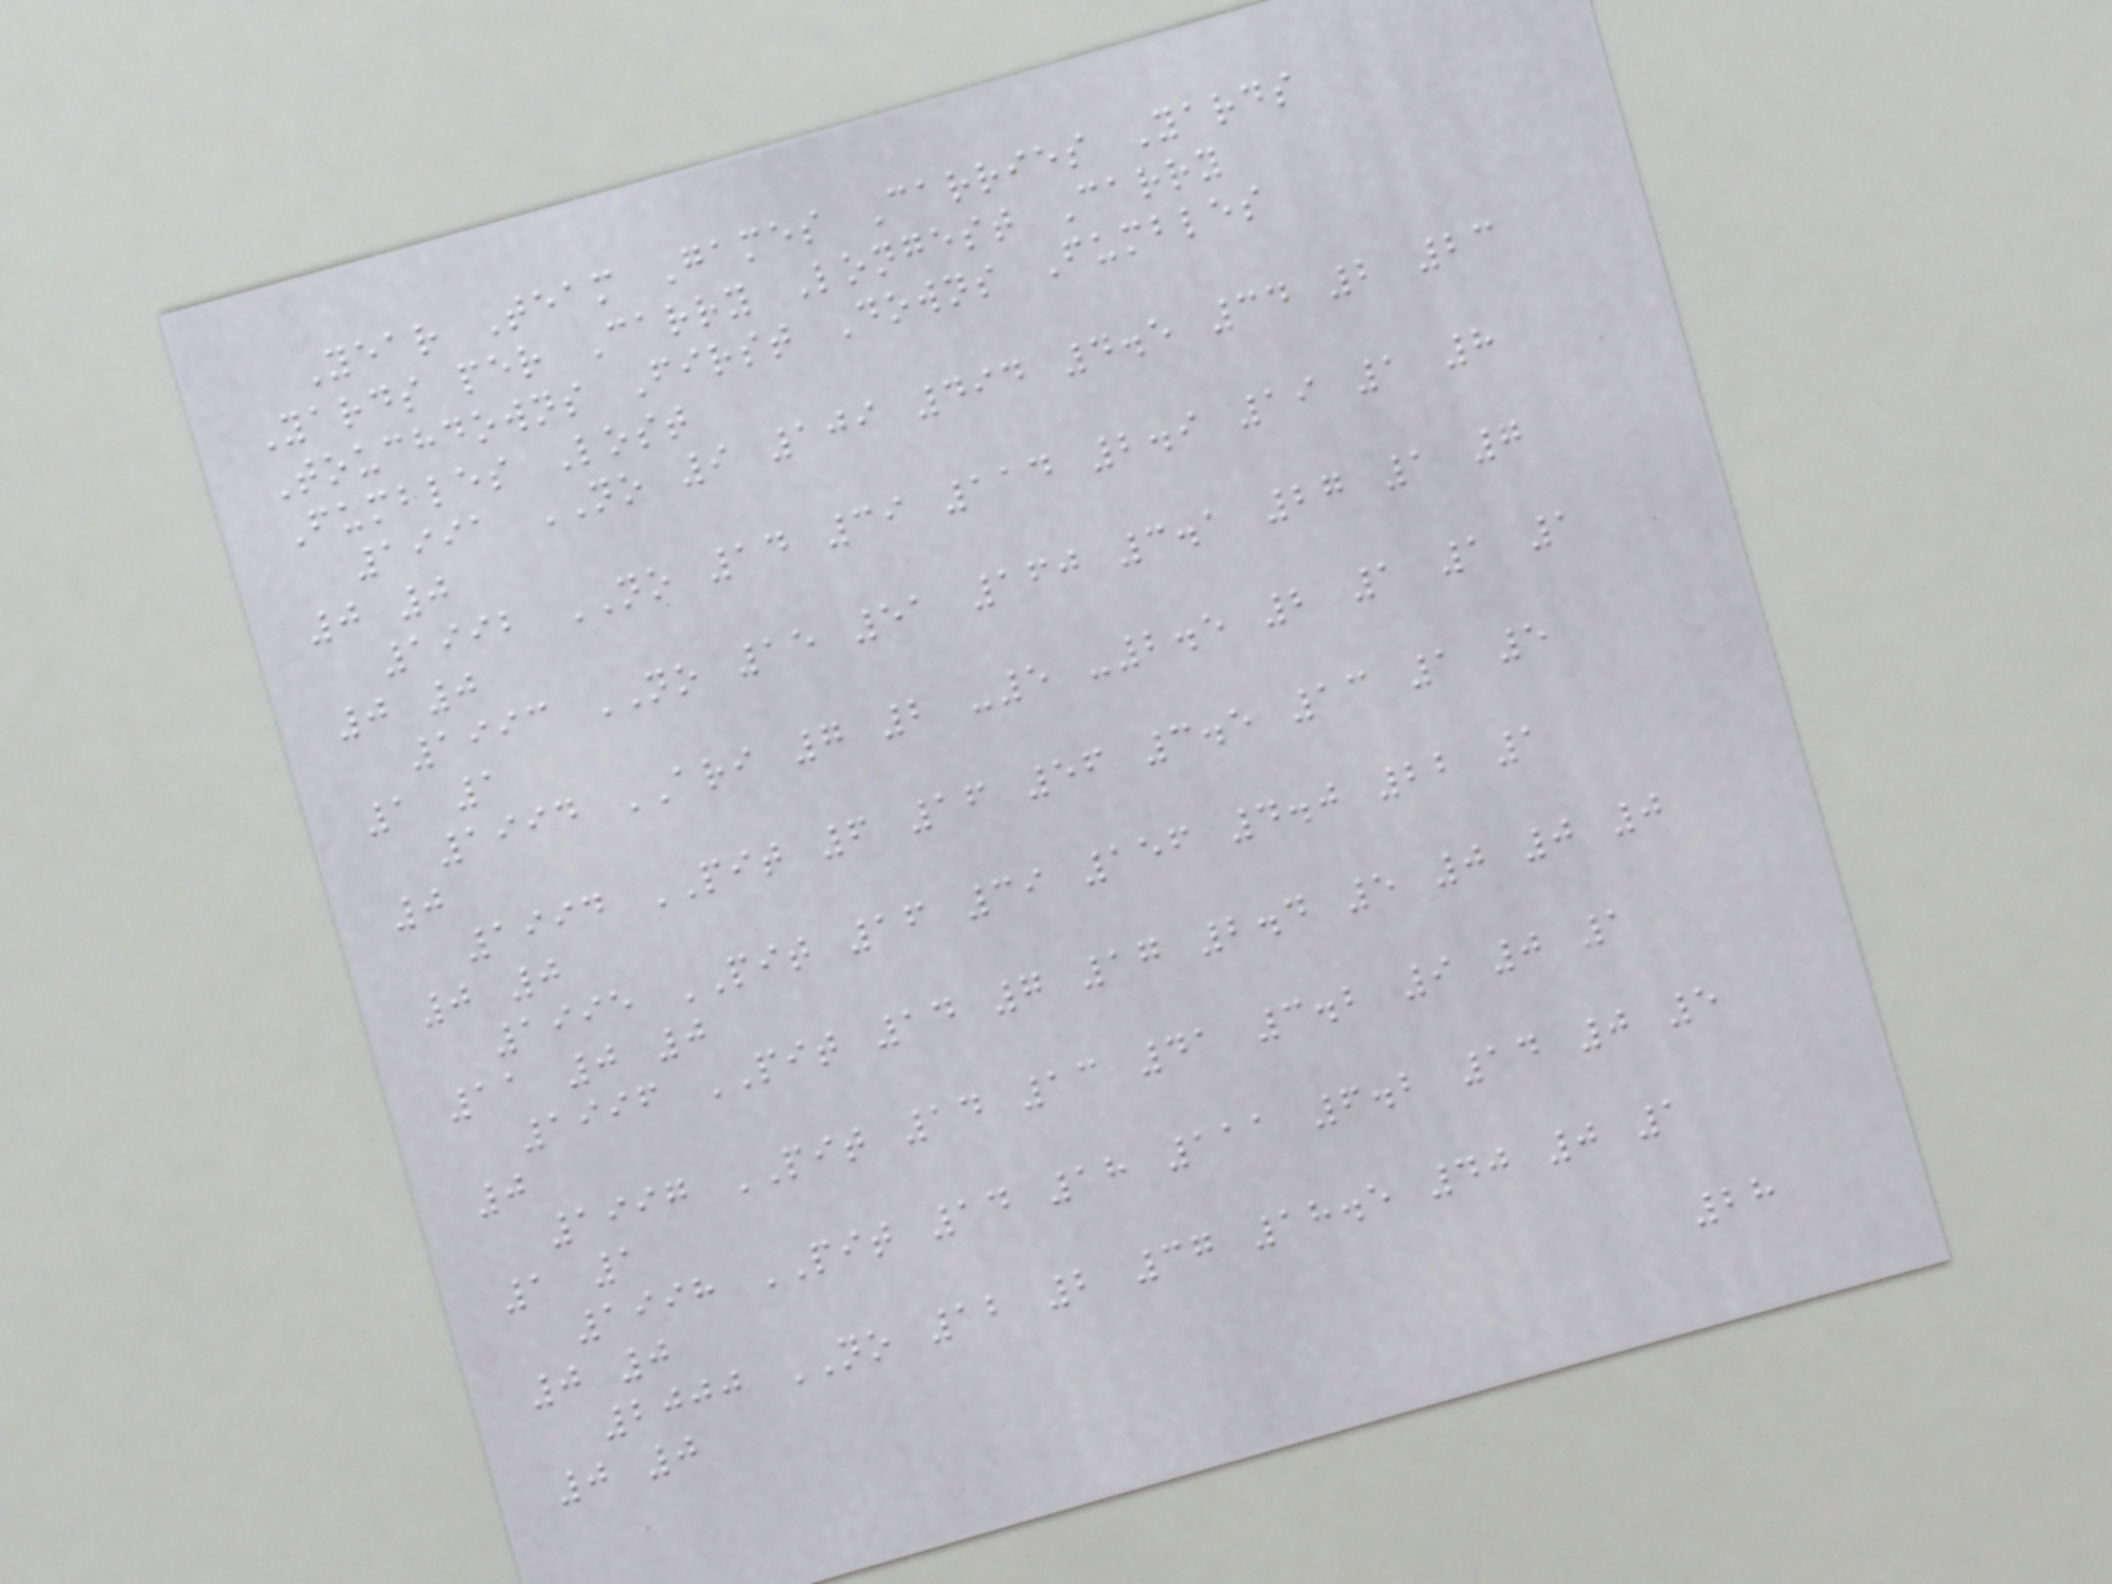Year Team Games Carries Yards
Yards per Carry Longest Carry
Touchdowns First Downs Fumbles
Fumbles Lost
1991 NO 9 109 494 4.5 34 2 23
0 0
1992 NO 14 39 114 2.9 19 1 8
0 0
1993 NO 15 51 160 3.1 27 1 7
1 1
1994 ARI 7 2 -5 -2.5 2 1 1 1
0
1994 PIT 6 16 56 3.5 13 1 5
0 0
1995 PIT 16 39 156 4.0 22 1
11 0 0
1996 PIT 14 7 17 2.4 5 0 0 0
0
1997 PIT 14 13 41 3.2 9 0 1
1 1
1998 PIT 14 18 111 6.2 14 0 5
0 0
2000 NO 12 2 37 18.5 40 0 1
0 0
28
